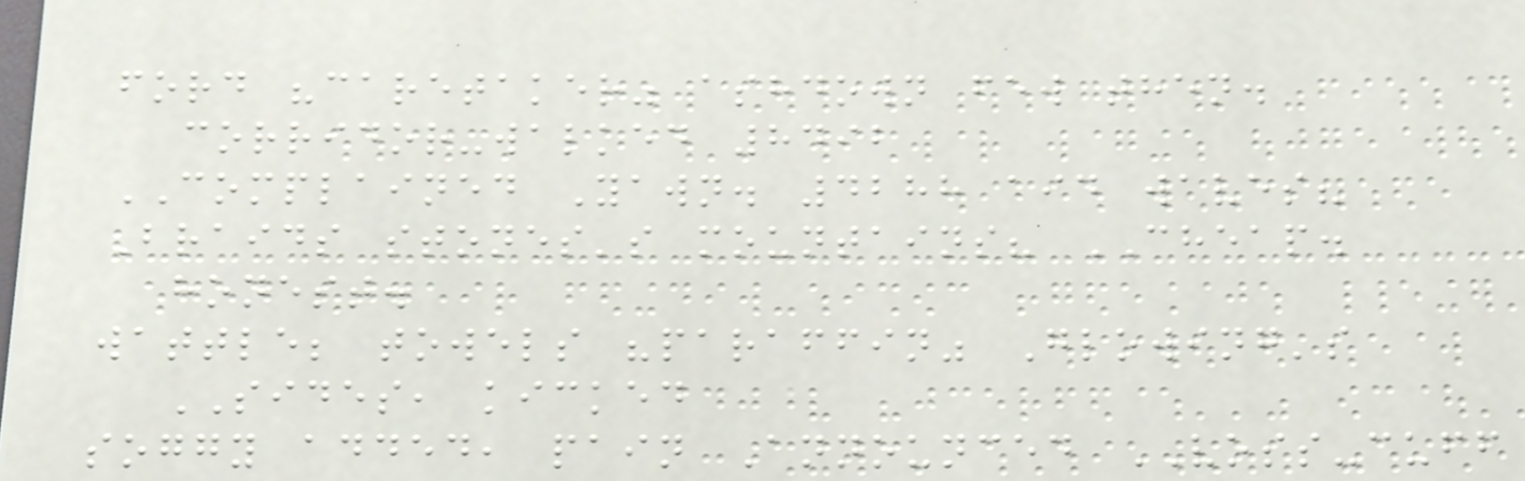ford "caretaker" ashdown few then.
corridor-walked 8492
COMPLAINED Yawn. 4288 aid waves?
Braids stones's mountains? CHEAP.
honest.
wattle; towels "paraffin" Glowing's
SIDES, kicked
soggy added, pain Announced VOSS-cuff
